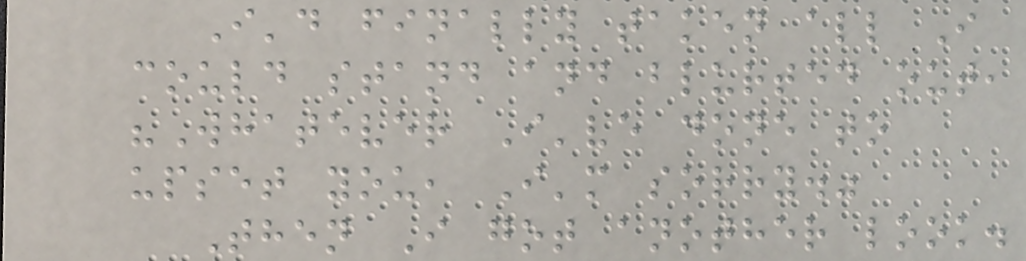I'd finally taken all I
could stand and blurted out,
"Whatever I've done to
upset you, I'm sorry."
Then I got another look.
